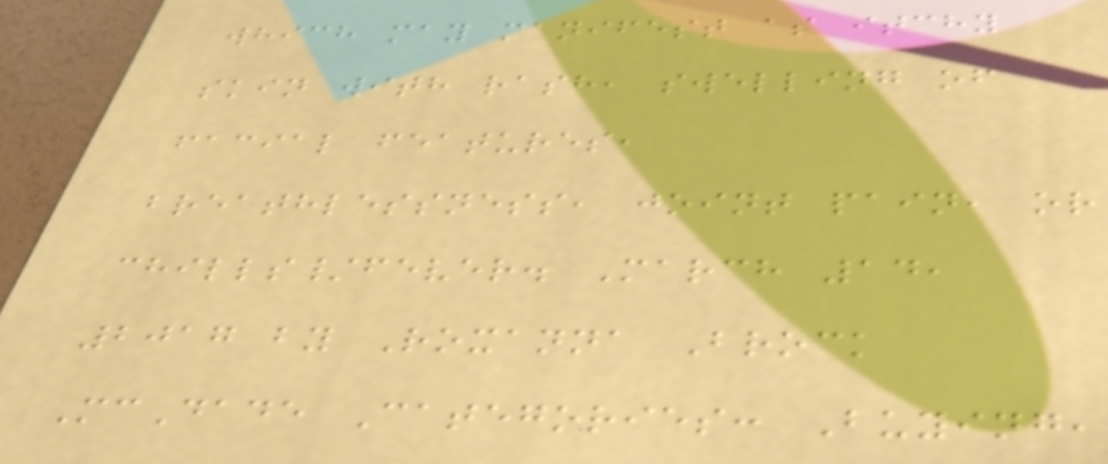which may manifest as itchy
skin with rash, swelling of
facial features,
breathlessness, joint pain, or
chills/fever. March 14,
2017 by Roxanna Brock
McDade Categories: Buying,
